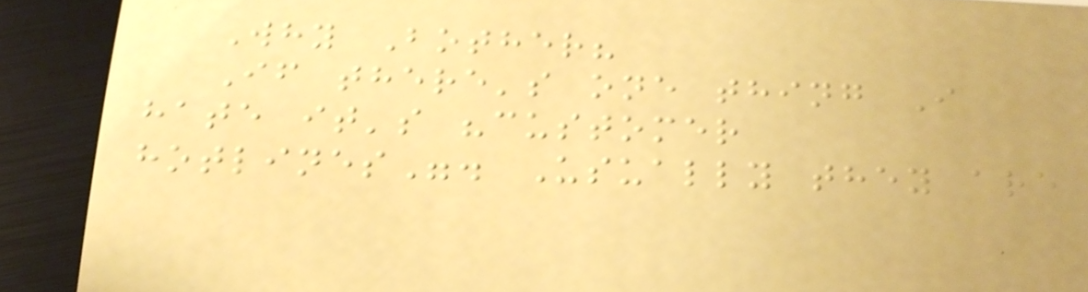Why Bother?
If there's one thing I
hate it's "customer
hotlines". Usually they are
